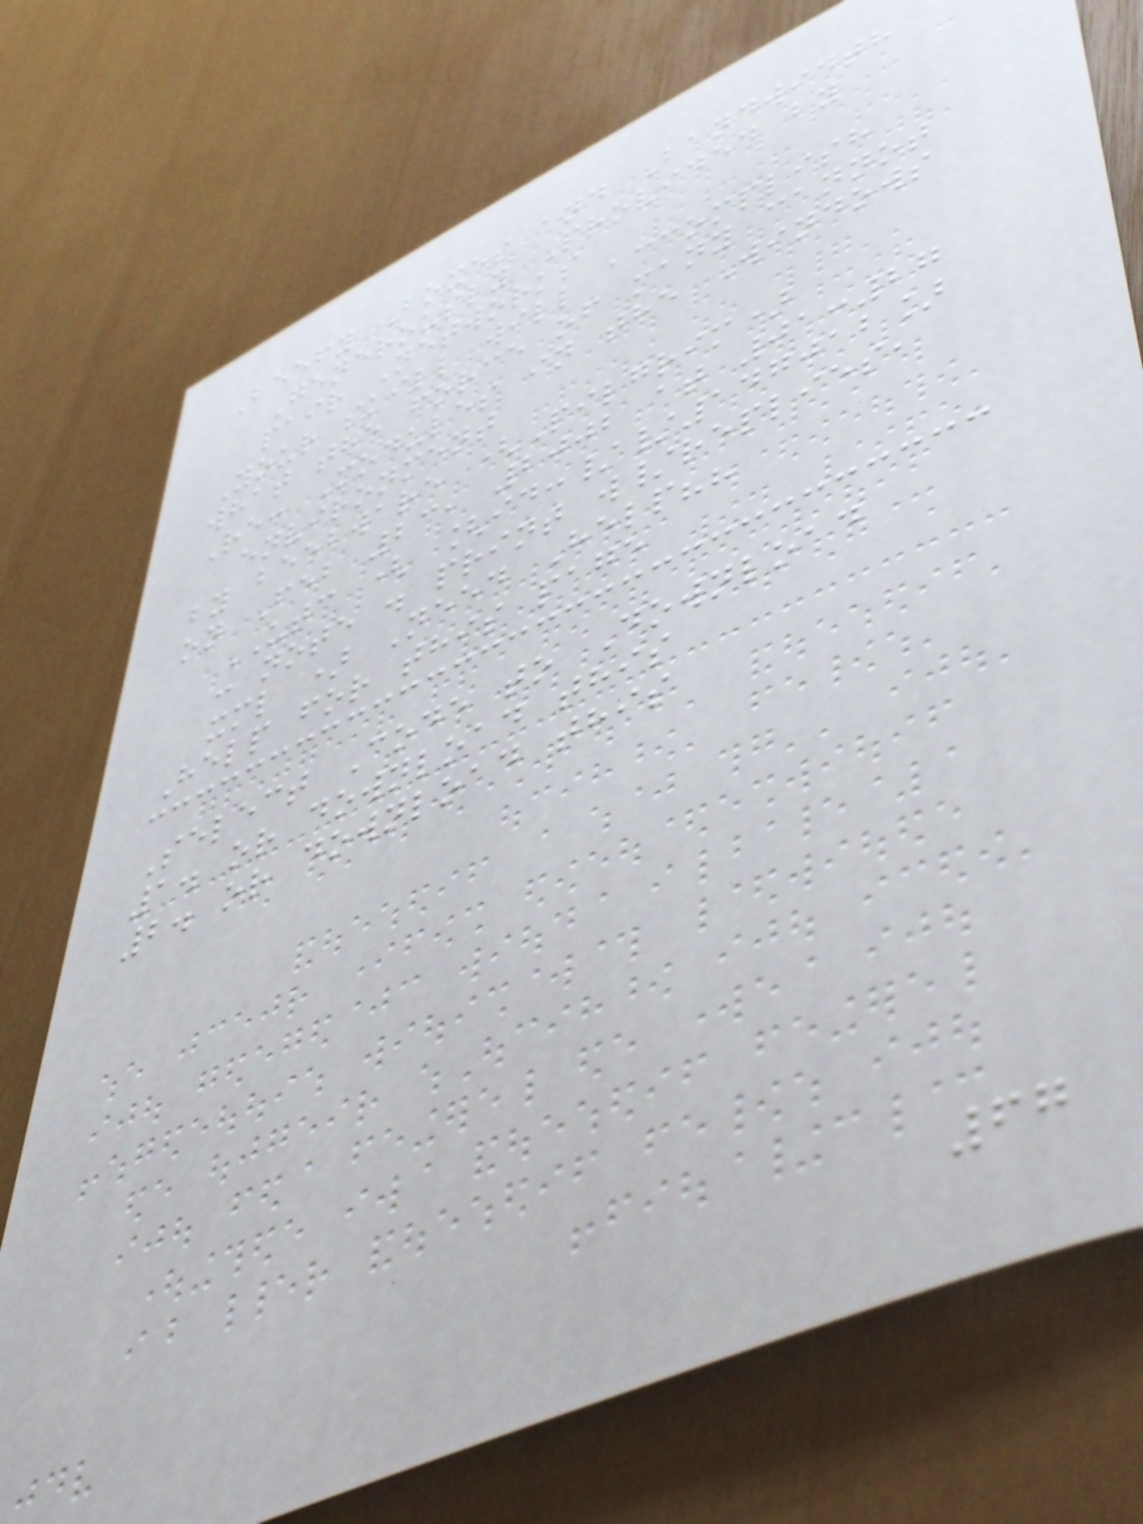Beefy Boxes and Bandwidth
Generously Provided by
pair Networks
Your skill will accomplish
what the force of many cannot
Re: Modules in the Windows
environment
by beebware (Pilgrim)
on Feb 23, 2002 at 01:27
UTC ( [id://147012]
: note . print w/replies,
xml ) Need Help??
Help for this page
Select Code to Download
1. or download this
2. or download this
67
